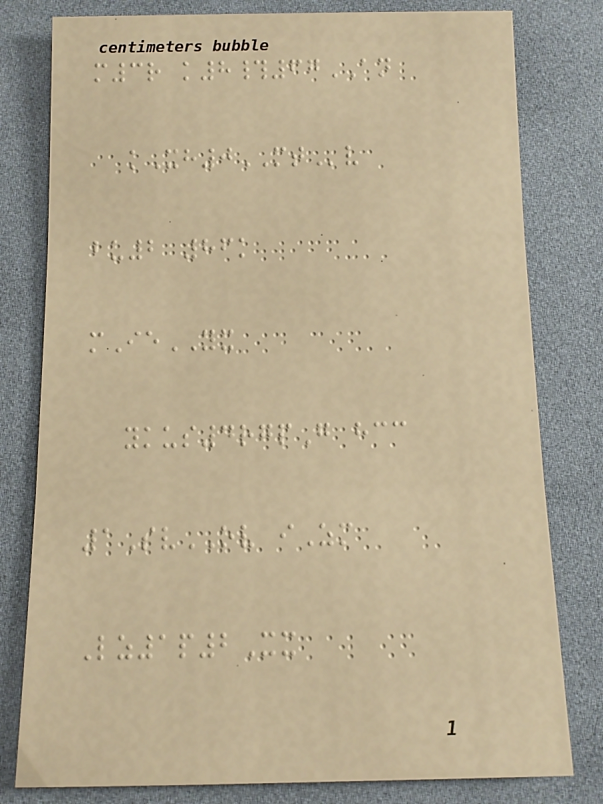m3r k8#67AN
kXh0MTv
bu2 86k
mIeYX
ykus4rgpG hcc
1SvOV iZm
Lz1p2Xx
